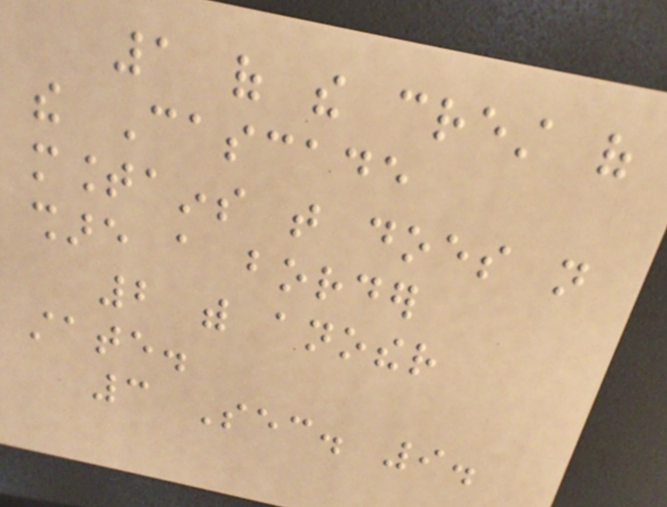1 of the crest of
the Cascade
mountains that does not
share a border
2 with another
state.
3 Sec. 9.
